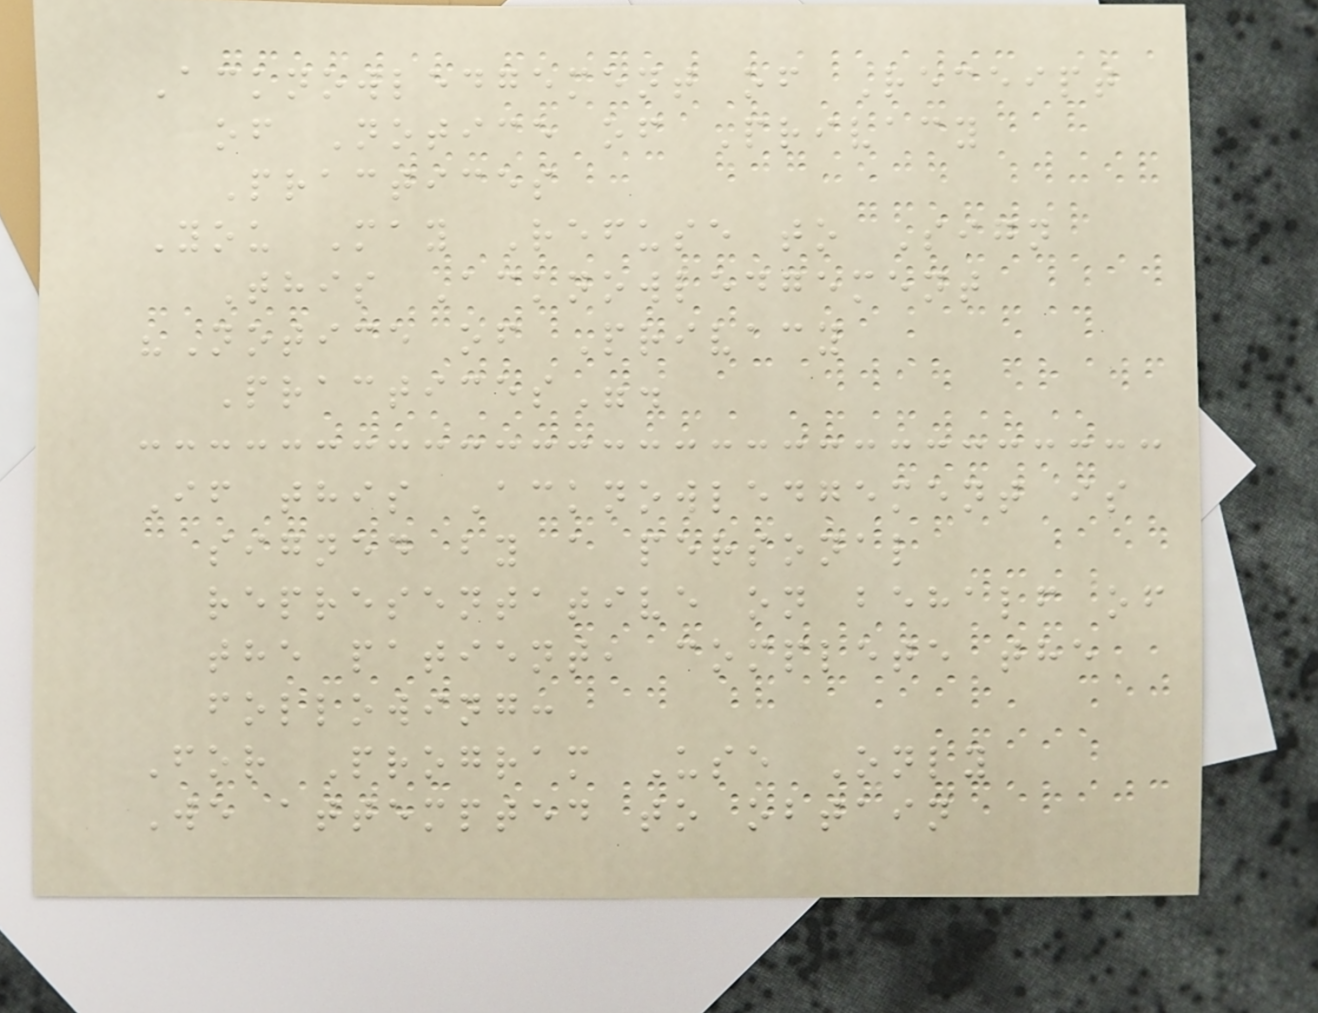Acknowledgement of Receipt
of Notice of Privacy
Practices
You May Refuse to Sign
This Acknowledgement
"Notice of Privacy
Practices".
If this Acknowledgement is
signed by a personal
representative on behalf of
the patient, complete the
following:
For Program Use Only
We attempted to obtain
